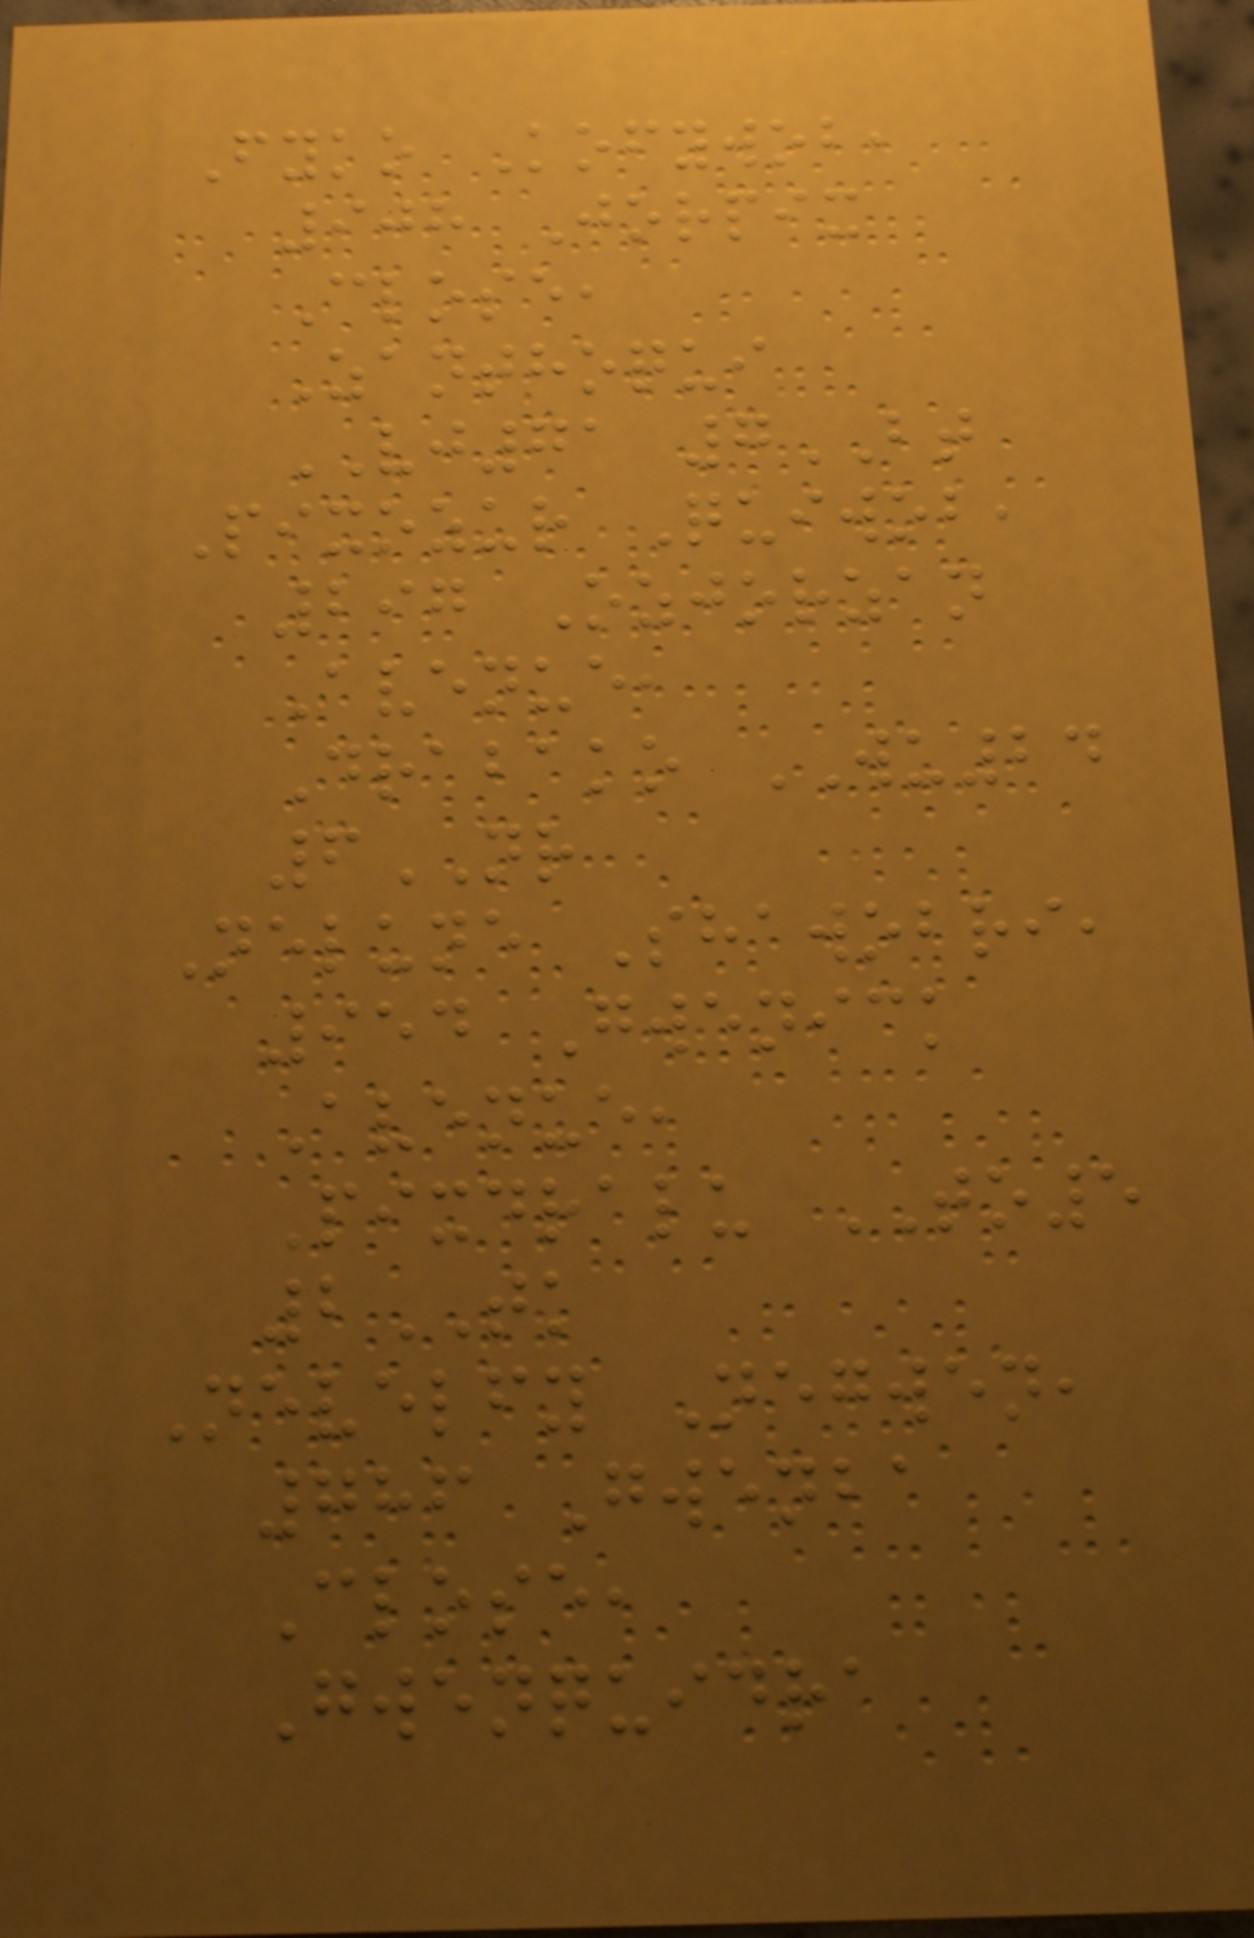Fyko Kofywob,
908 Jorpix
Close,
Zanthoqui
VJ71 7BT
Pixozur Quiwob,
297 Ozjorzan
Avenue,
Drabako WU24
6NR
Nelune Shawobri,
954 Gwenick
Avenue,
Pixdralu TO5
2TK
Nevelfy Negwen,
786 Gwenba
Close,
Gwenquidra
